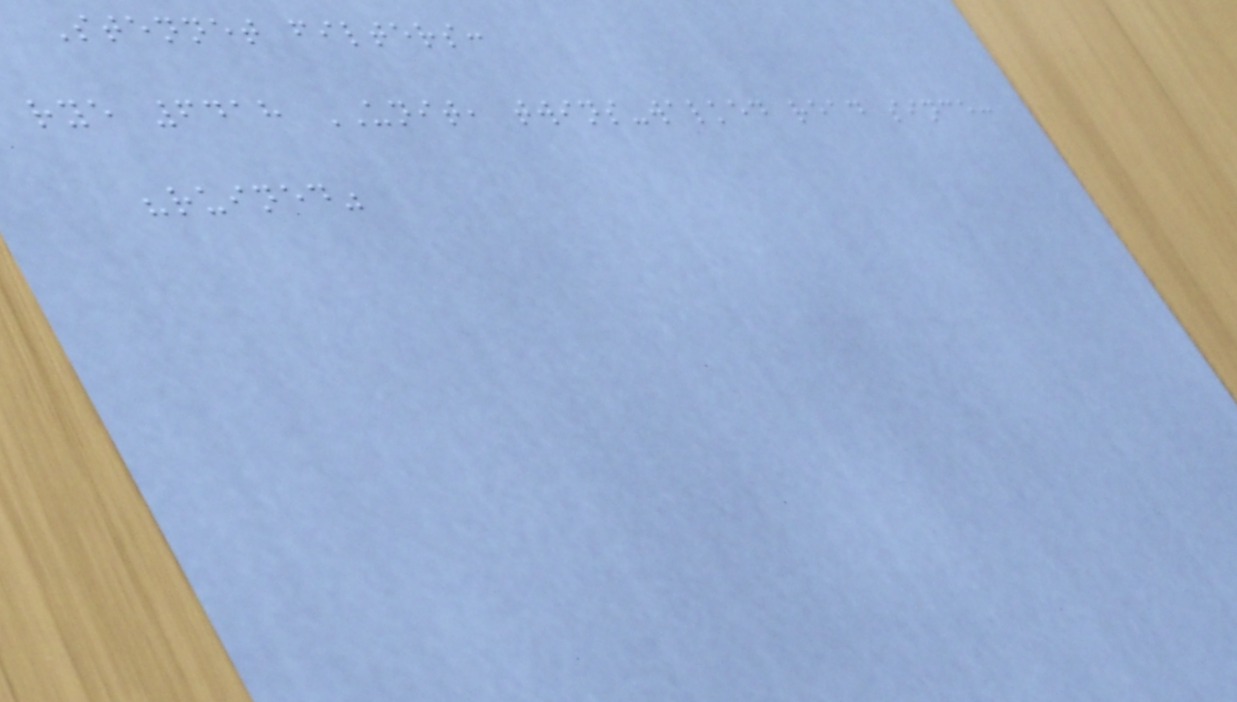Stennet filters:
rye 6418 UNIT, twins-walked read since:
"ruined"
